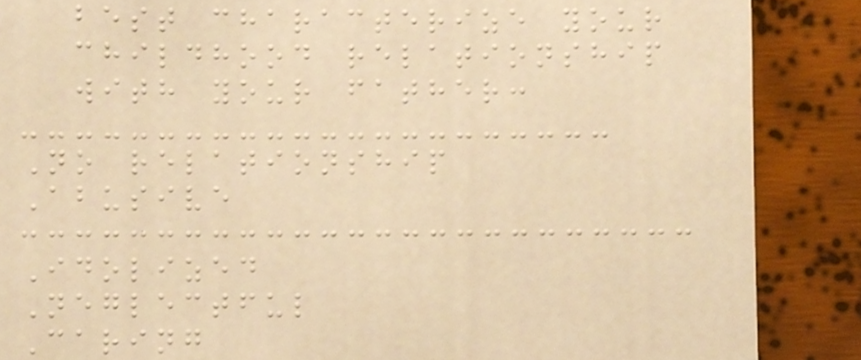best characterize your
childhood relationship
with your father:
No relationship
Abusive
Idolized
Neglectful
Caring
